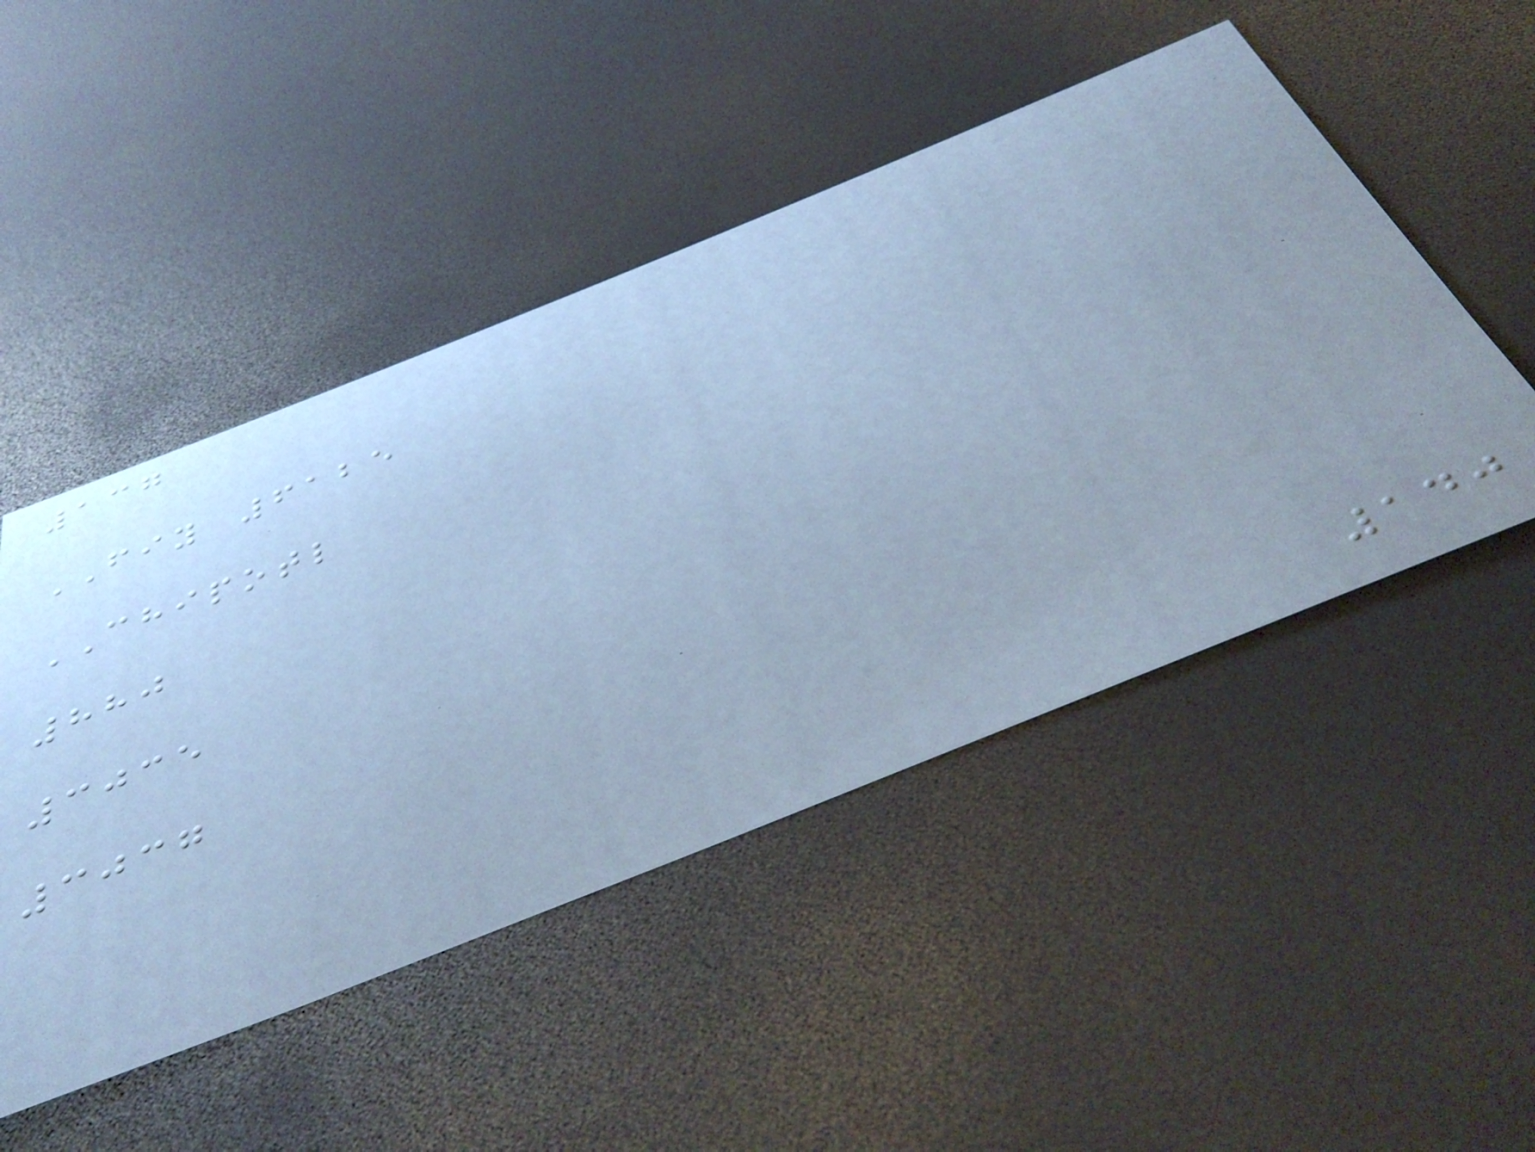137
FIY 6125
CHIPOTL
880
3035
3037
140
